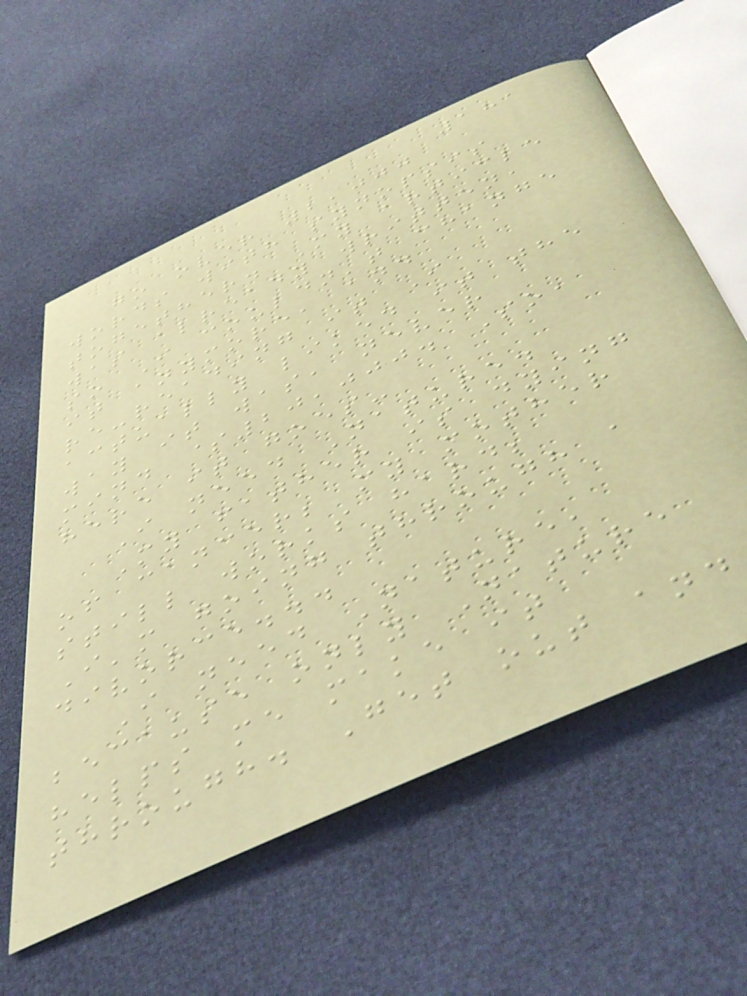181
go over 2,000
words with synopsis
together. My article
was already written,
so I couldn't change
it anymore, and
re-reading it I
actually liked it the
way it was, never
mind $20,000. So,
here it goes-
I need Nature.
My father is dying
of cancer; my mother
still works hard;
I'm going through a
divorce...
I need Nature,
because only Nature
helps me make it
through. Get out and
